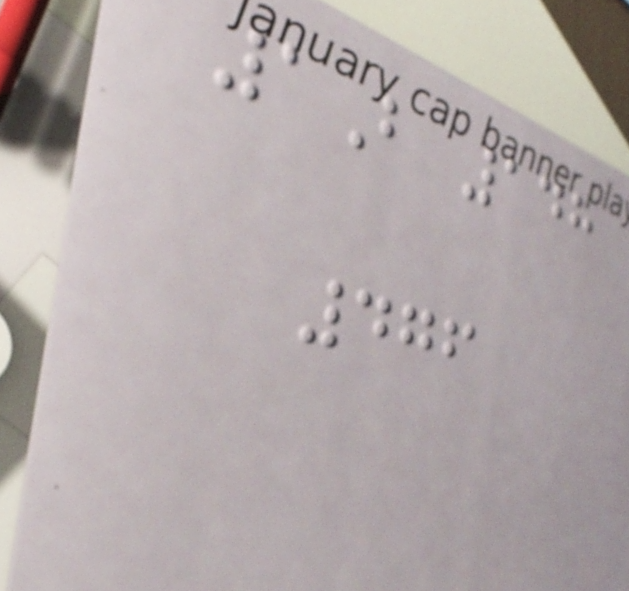1B 148
476
